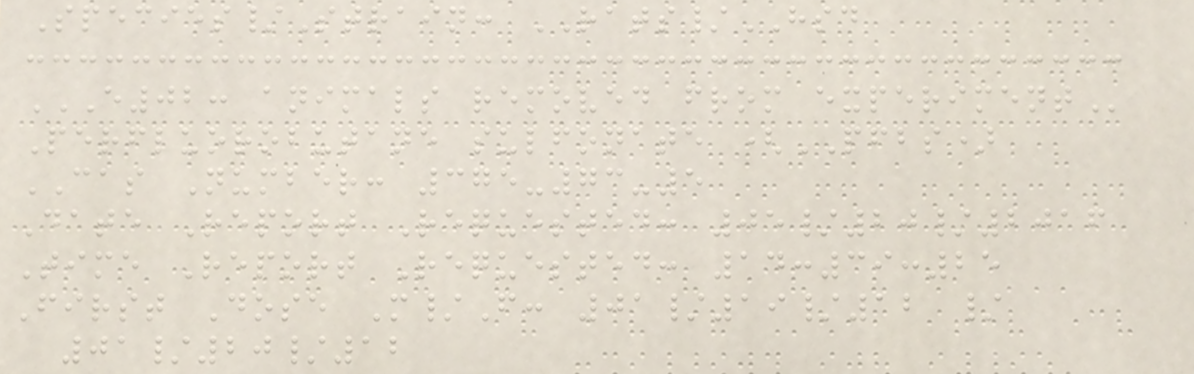Species/Strain: RATS/HSD
E02: ANIMALS REMOVED FROM EXPERIMENT
Perfluorobutane sulfonate (PFBS)
CAS Number: 375-73-5
Date Report Requested: 05/20/2016
Time Report Requested: 14:39:25
First Dose M/F: 01/19/12 /
01/20/12
